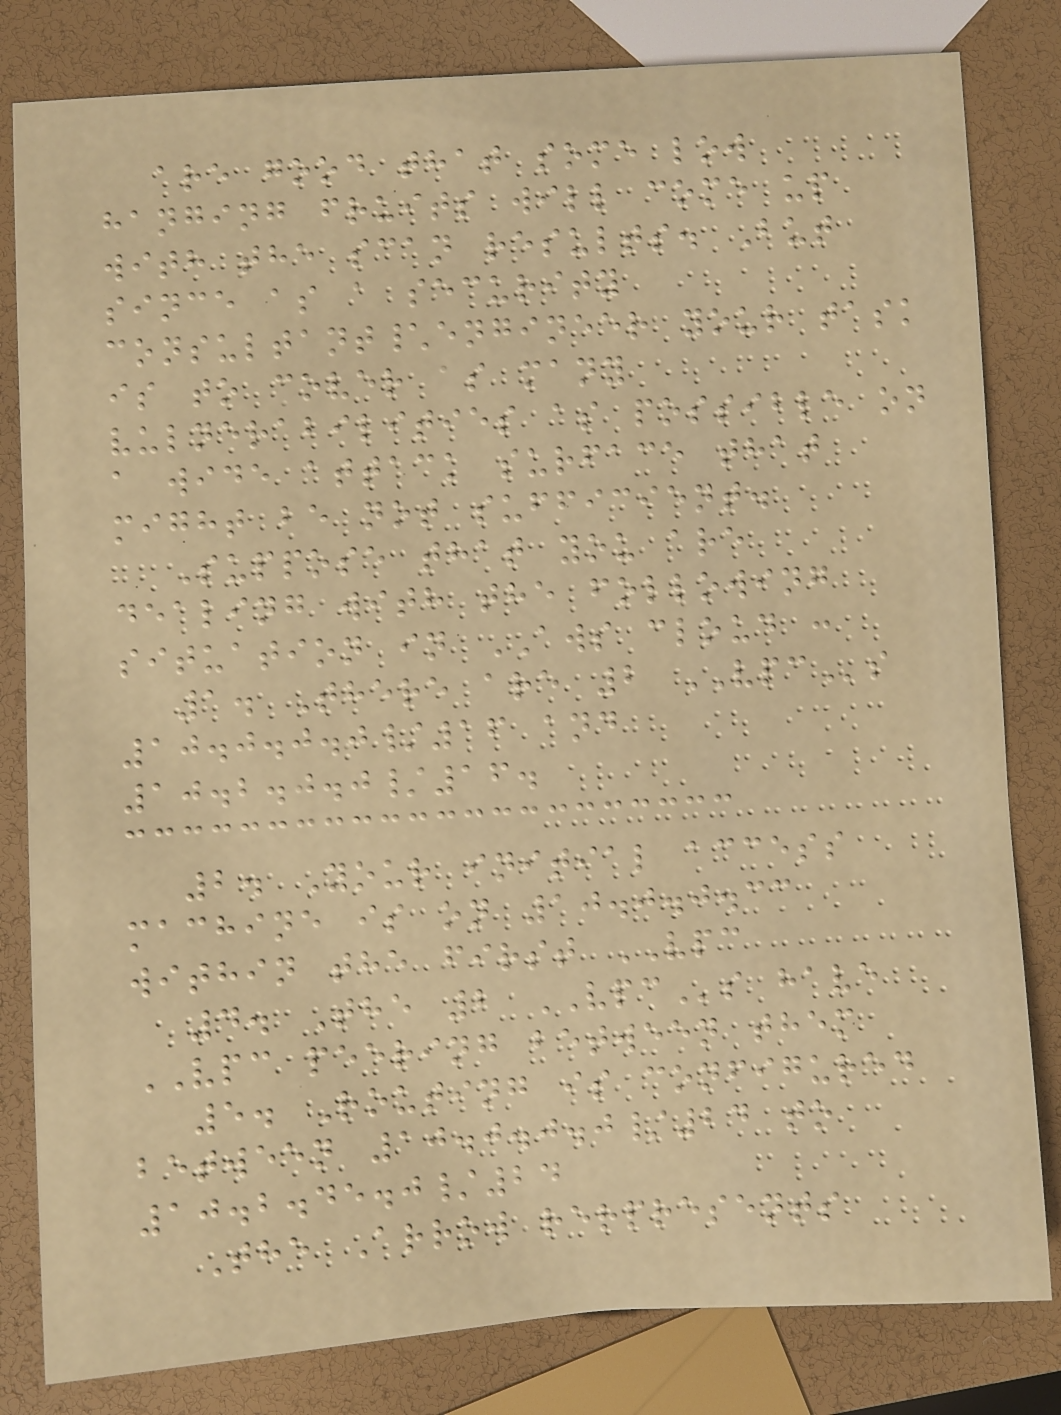are good that some low
hanging fruits will come up
with the scan results. But
since as a security
consultant\engineer your task
is to cover as many
vulnerabilities as possible on
a wide attack surface that
might be not sufficient.
Suppose that you are
dealing with the following
situation in AWS cloud :
1. There are 2 VPCs
10.0.0.0/16 and
10.2.0.0/16.
2. Your initial access
machine is on 10.0.0.33
within the first VPC
4. The 2 VPCs have
VPC peering between them
5. Routing is configured
between 10.0.0.0/24 to
10.2.45.0/24
The Arrow rerpresents
